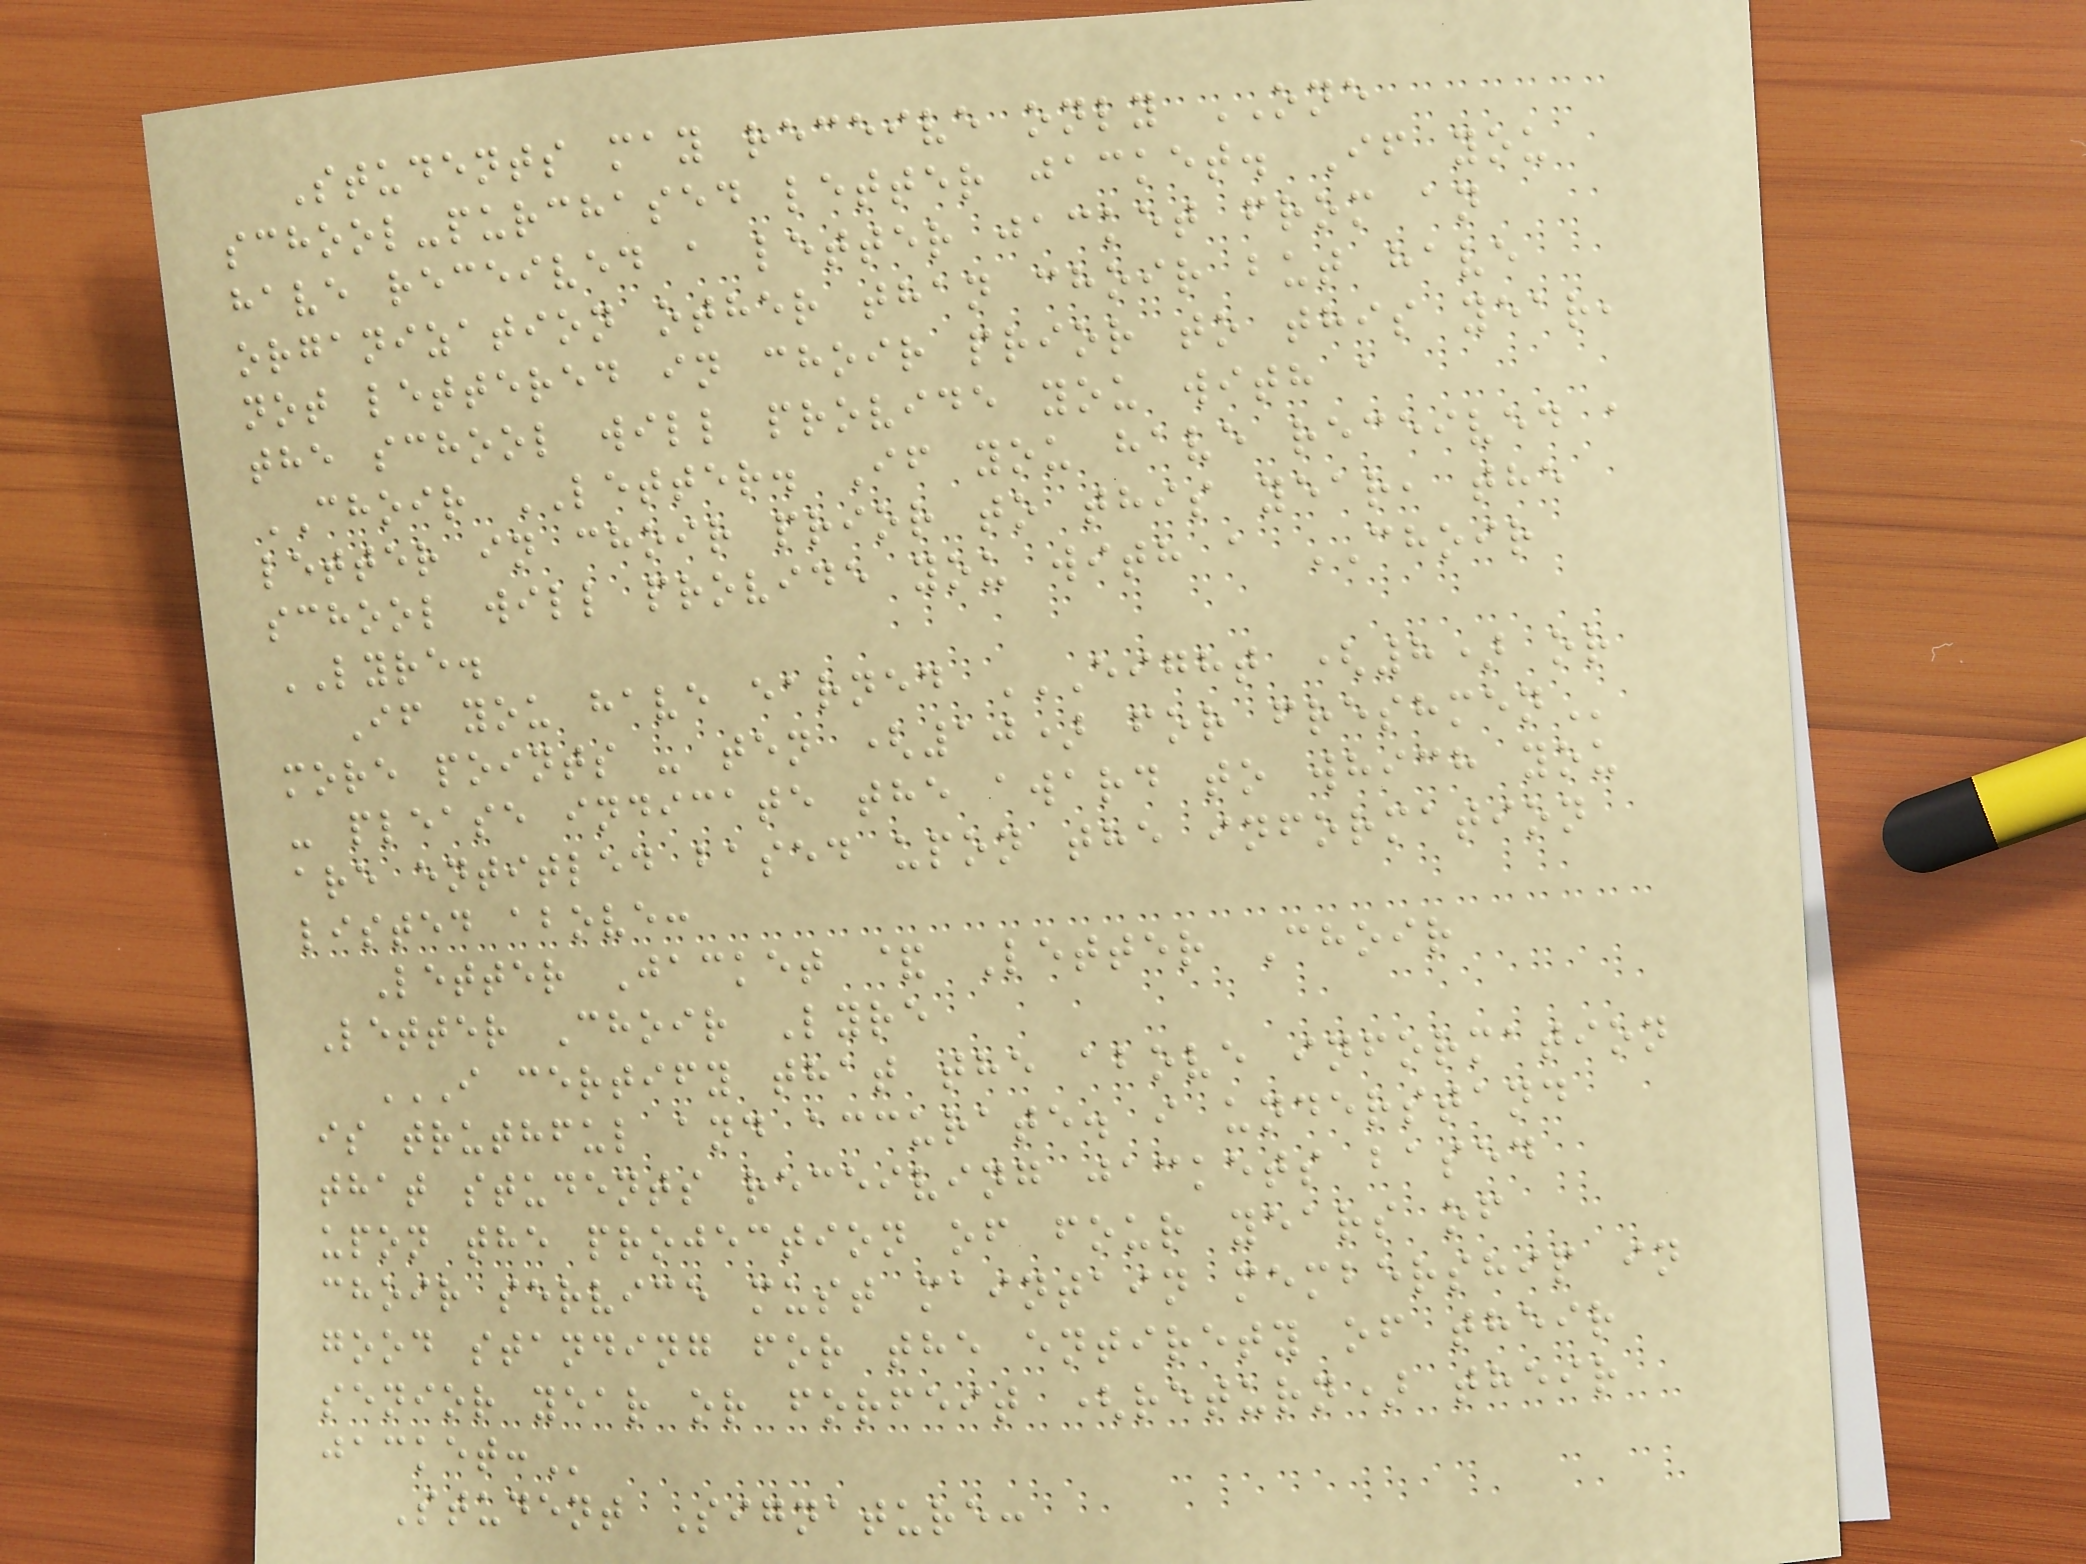Students may receive only ONE
school-purchased letter jacket. If you
have received a letter jacket from an
organization other than choir but have
not lettered in choir prior to this year,
the school will provide you with a
CHOIR LETTER. If you have received a
letter in choir prior to this year, the
school will provide you with a CHOIR
LYRE.
If you have earned EIGHT (8) OR
MORE POINTS - TEN (10) FOR FRESHMEN
- please indicate the award to which you
are entitled based upon the information
listed above:
Letter Jacket & Letter Choir
Letter Choir Lyre
I CERTIFY THAT THE ABOVE INFORMATION
IS TRUTHFUL AND ACCURATE. I UNDERSTAND
THAT STUDENTS RECEIVING JACKETS BASED
UPON THE PROJECTION OF FOUR YEARS OF
CHOIR SERVICE MUST MAINTAIN MEMBERSHIP IN
GOOD STANDING FOR THE ENTIRETY OF THEIR
SENIOR YEAR OR FORFEIT (RETURN) THEIR
JACKET:
Student Signature:
